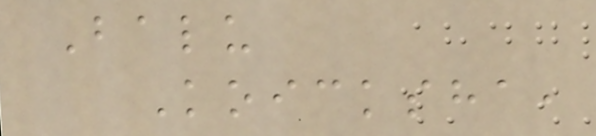Balu
Koicksha,
